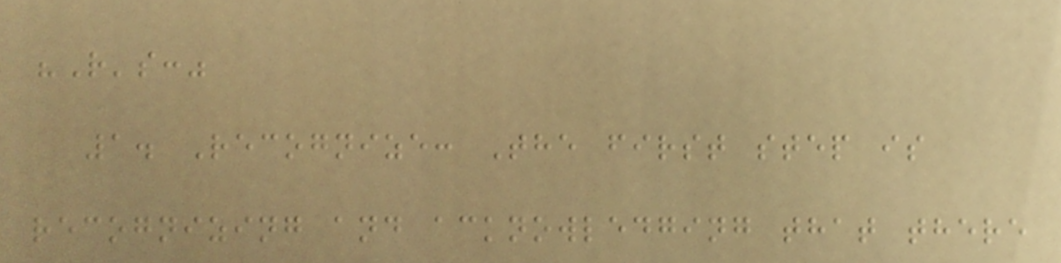"R's:"
1. Recognize: The first step is
recognizing and acknowledging that there
